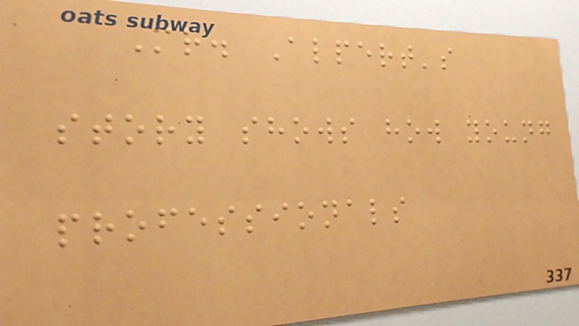Mr. Alpert's
story shows how young
professionals
